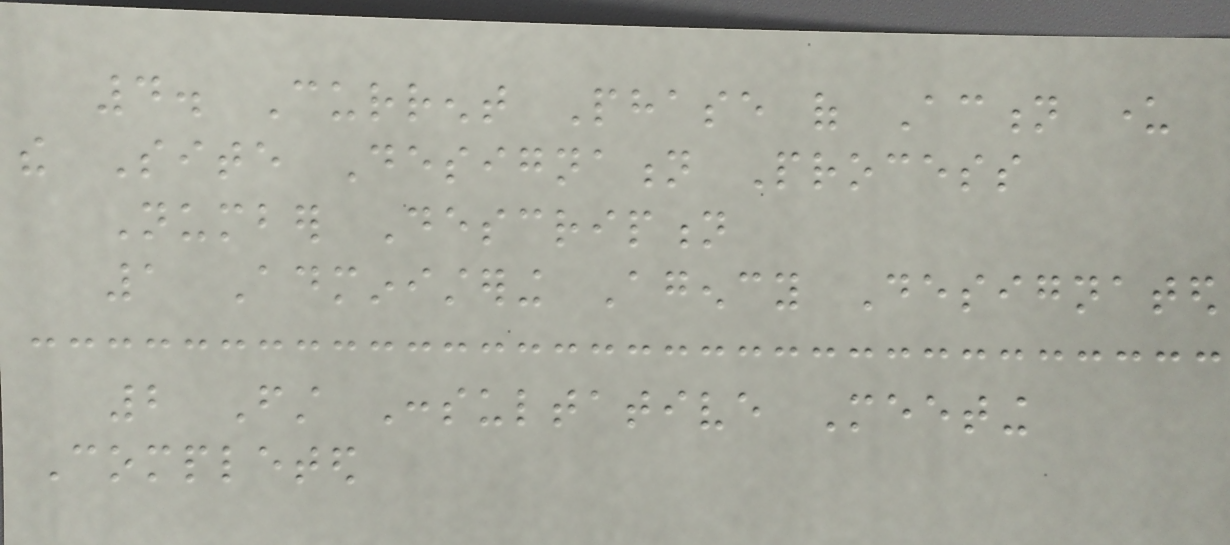4. Current Phase of Action under
the Site Designation Process
Number Description
1 Administering Agency Designated
2 First Consultative Meeting
Completed
